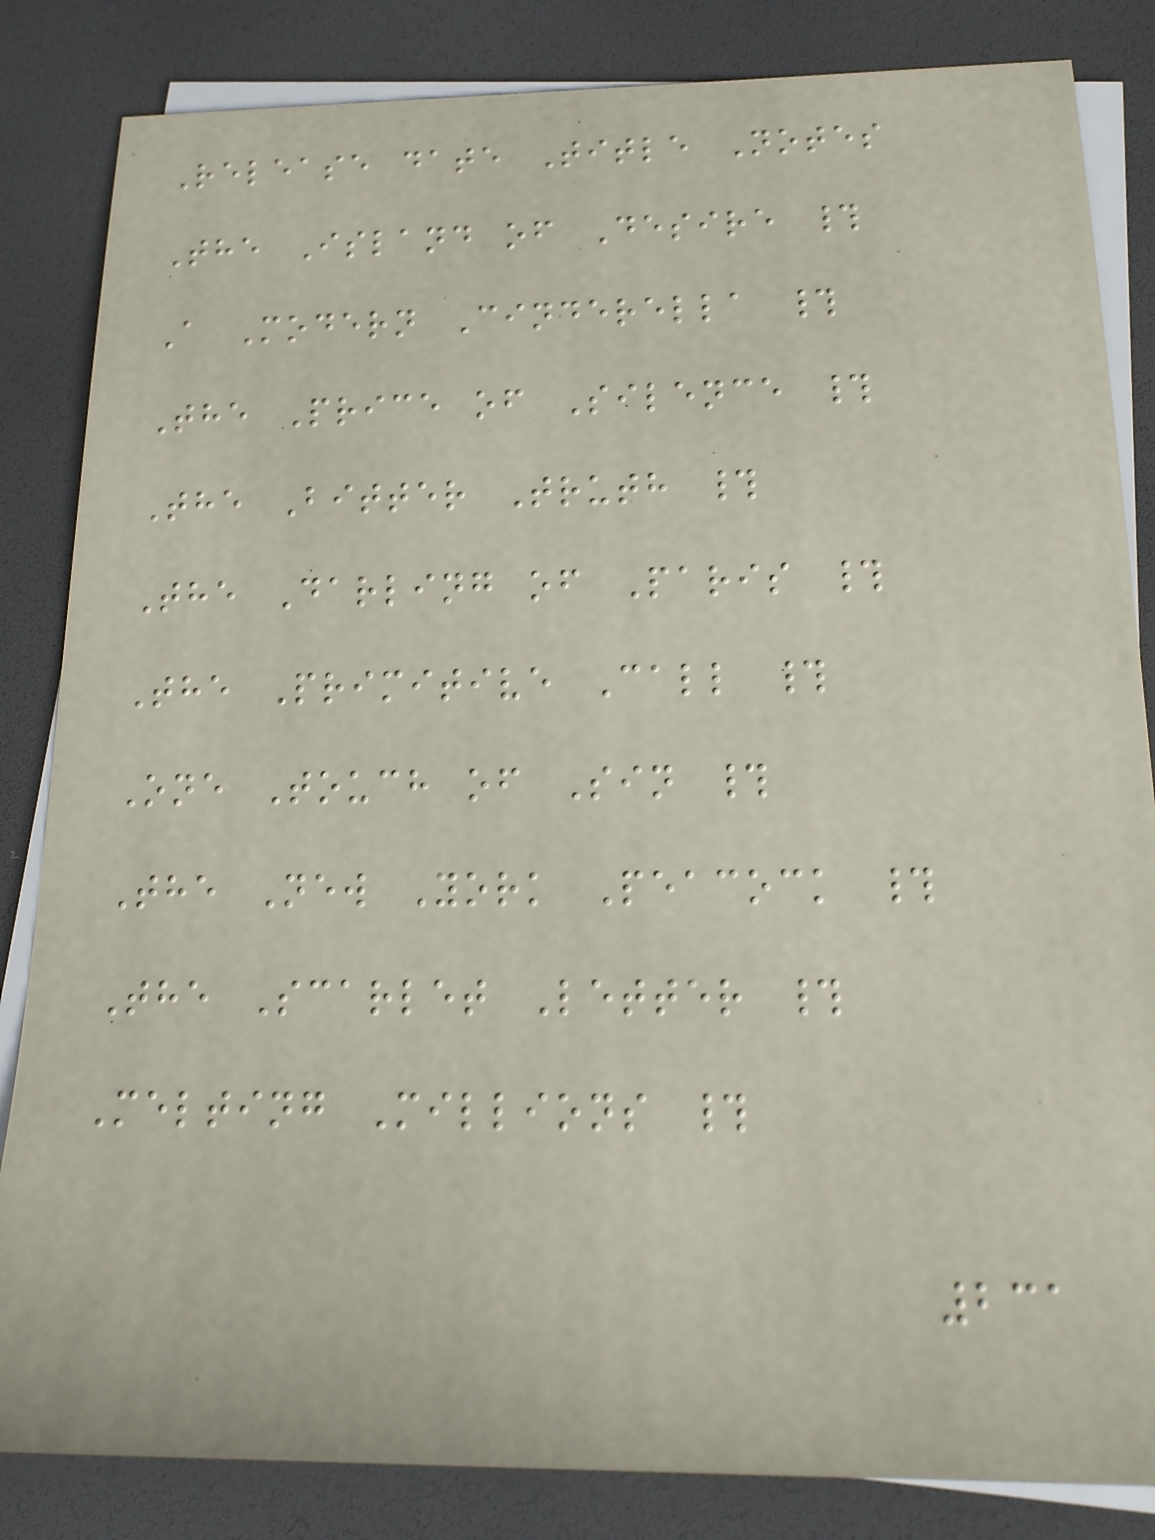Release date Title Notes
The Island of Desire #
A Modern Cinderella #
The Price of Silence #
The Bitter Truth #
The Darling of Paris #
The Primitive Call #
One Touch of Sin #
The New York Peacock #
The Scarlet Letter #
Melting Millions #
231
